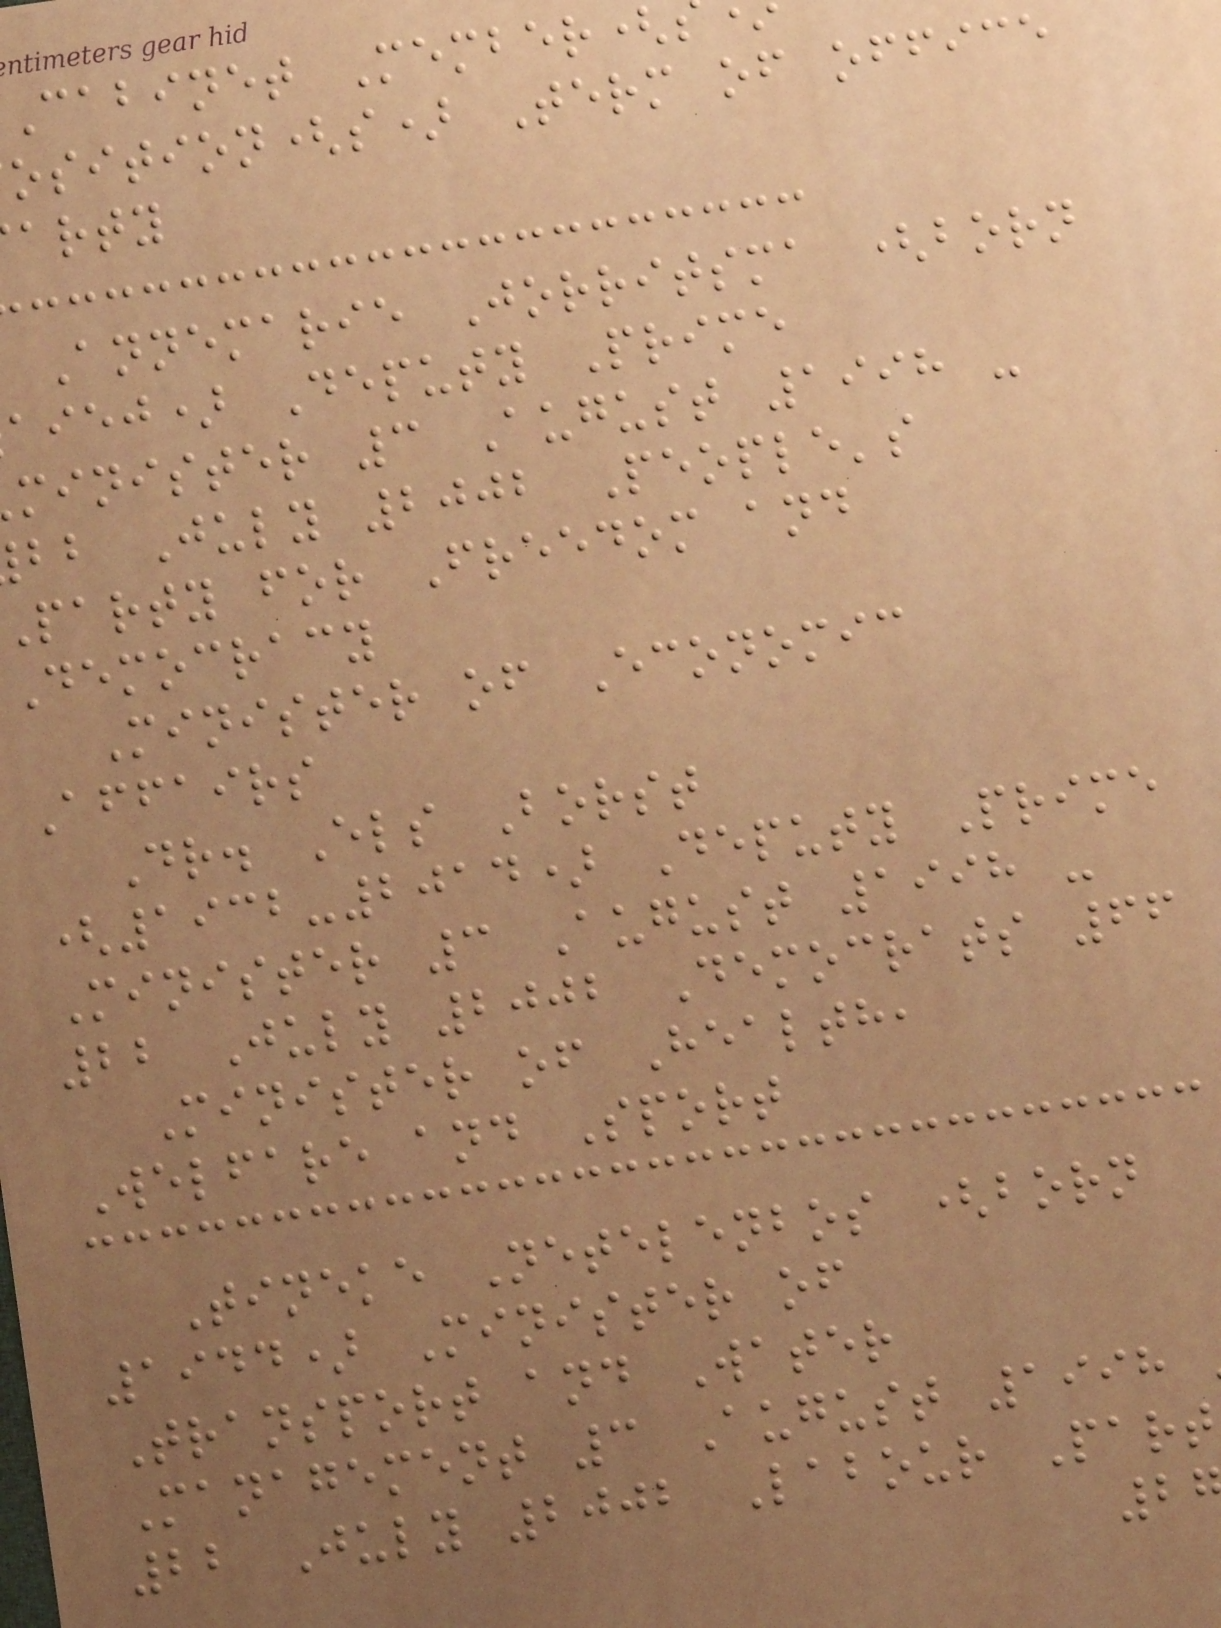Cabinet Member(
osition(s) Term of office
arty
Annemarie Jorritsma (born
aiej) Deputy Prime
minister 3 August 1998 -
bb July 2002 People's
party for Freedom and
Democracy
Minister of Economic
Affairs
Dr. Els Borst
(1932-2014) Deputy Prime
Minister 3 August 1998 -
22 July 2002 Democrats 66
Minister of Health,
Welfare and Sport
Tineke Netelenbos (born
1944) Minister of
Transport and Water
Management 3 August 1998
22 July 2002 Labour Part
